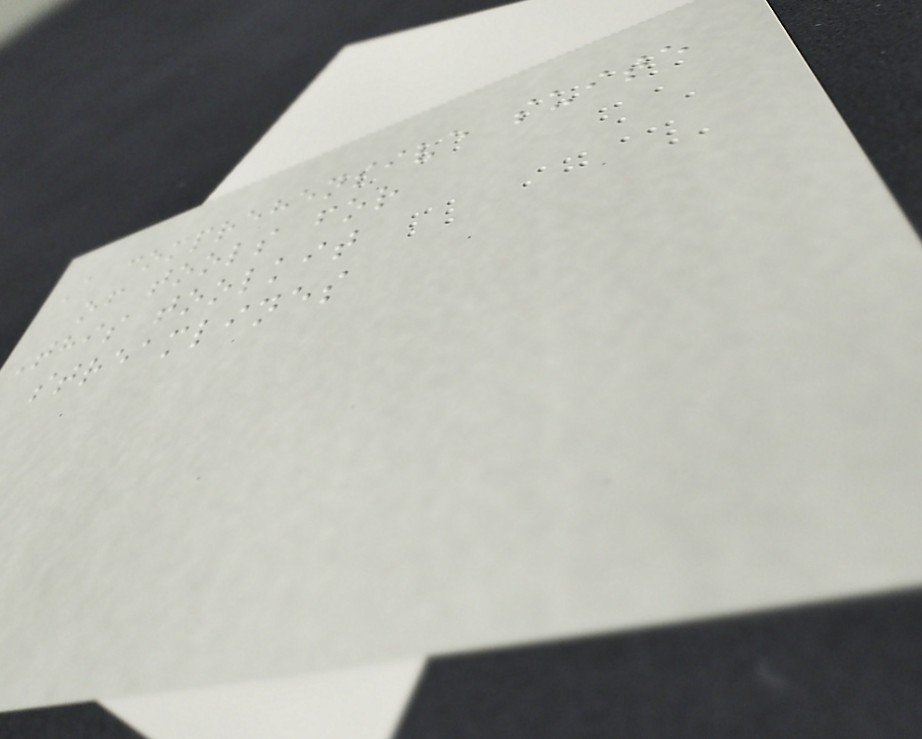A comprehensive suite
of tools for
This toolkit
streamlines
